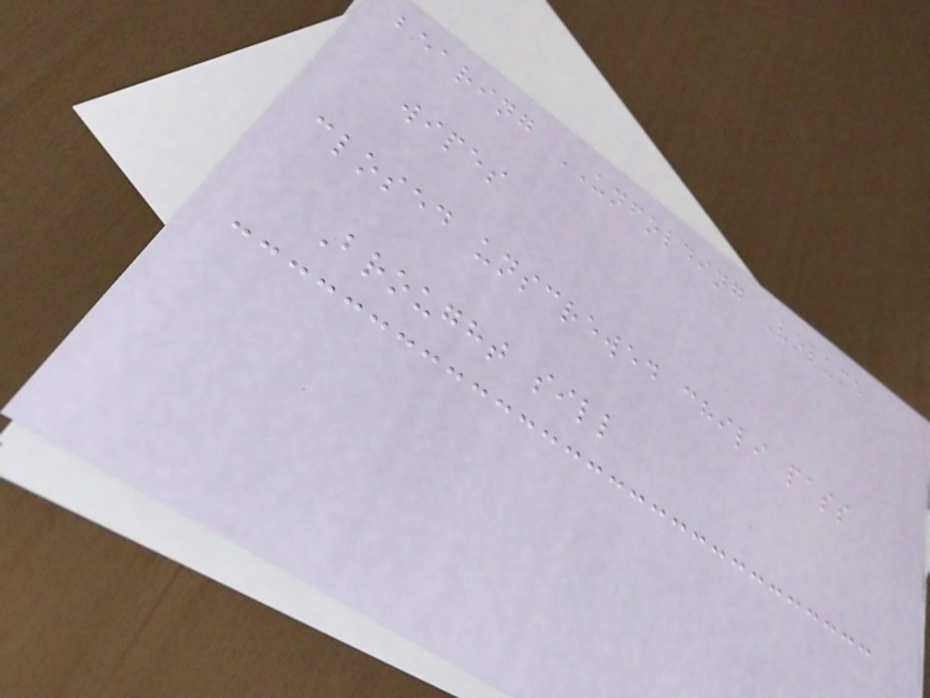bearing UNFOLDING Volume
wipes
closed unscrewed chili pass
Brought sill
